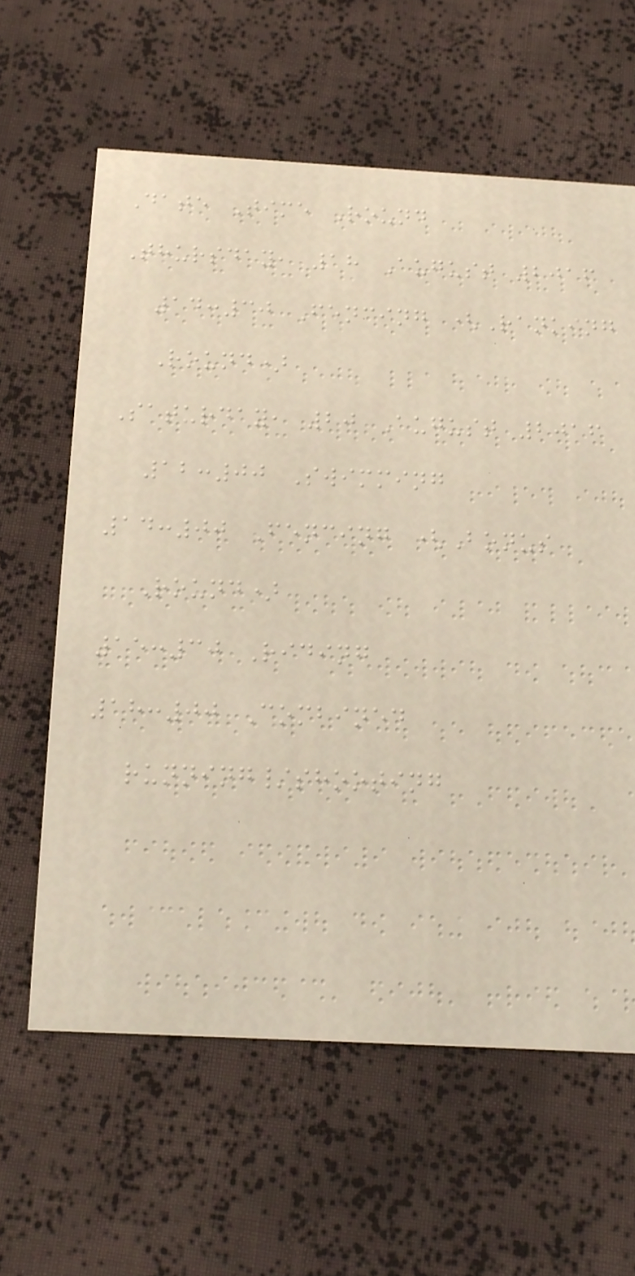Date Time Round
Thursday, 18 August 2016
14:30 Fencing (Ranking
Round)
Saturday, 20 August 2016
12:00 Swimming
14:00 Fencing (Bonus
Round)
15:30 Riding
18:00 Combined
running/shooting
